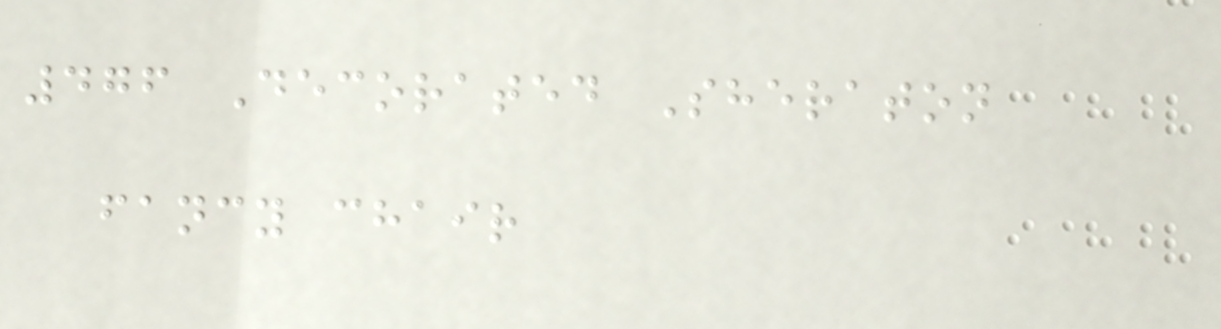476 Decorated Sheraton
fancy chair
